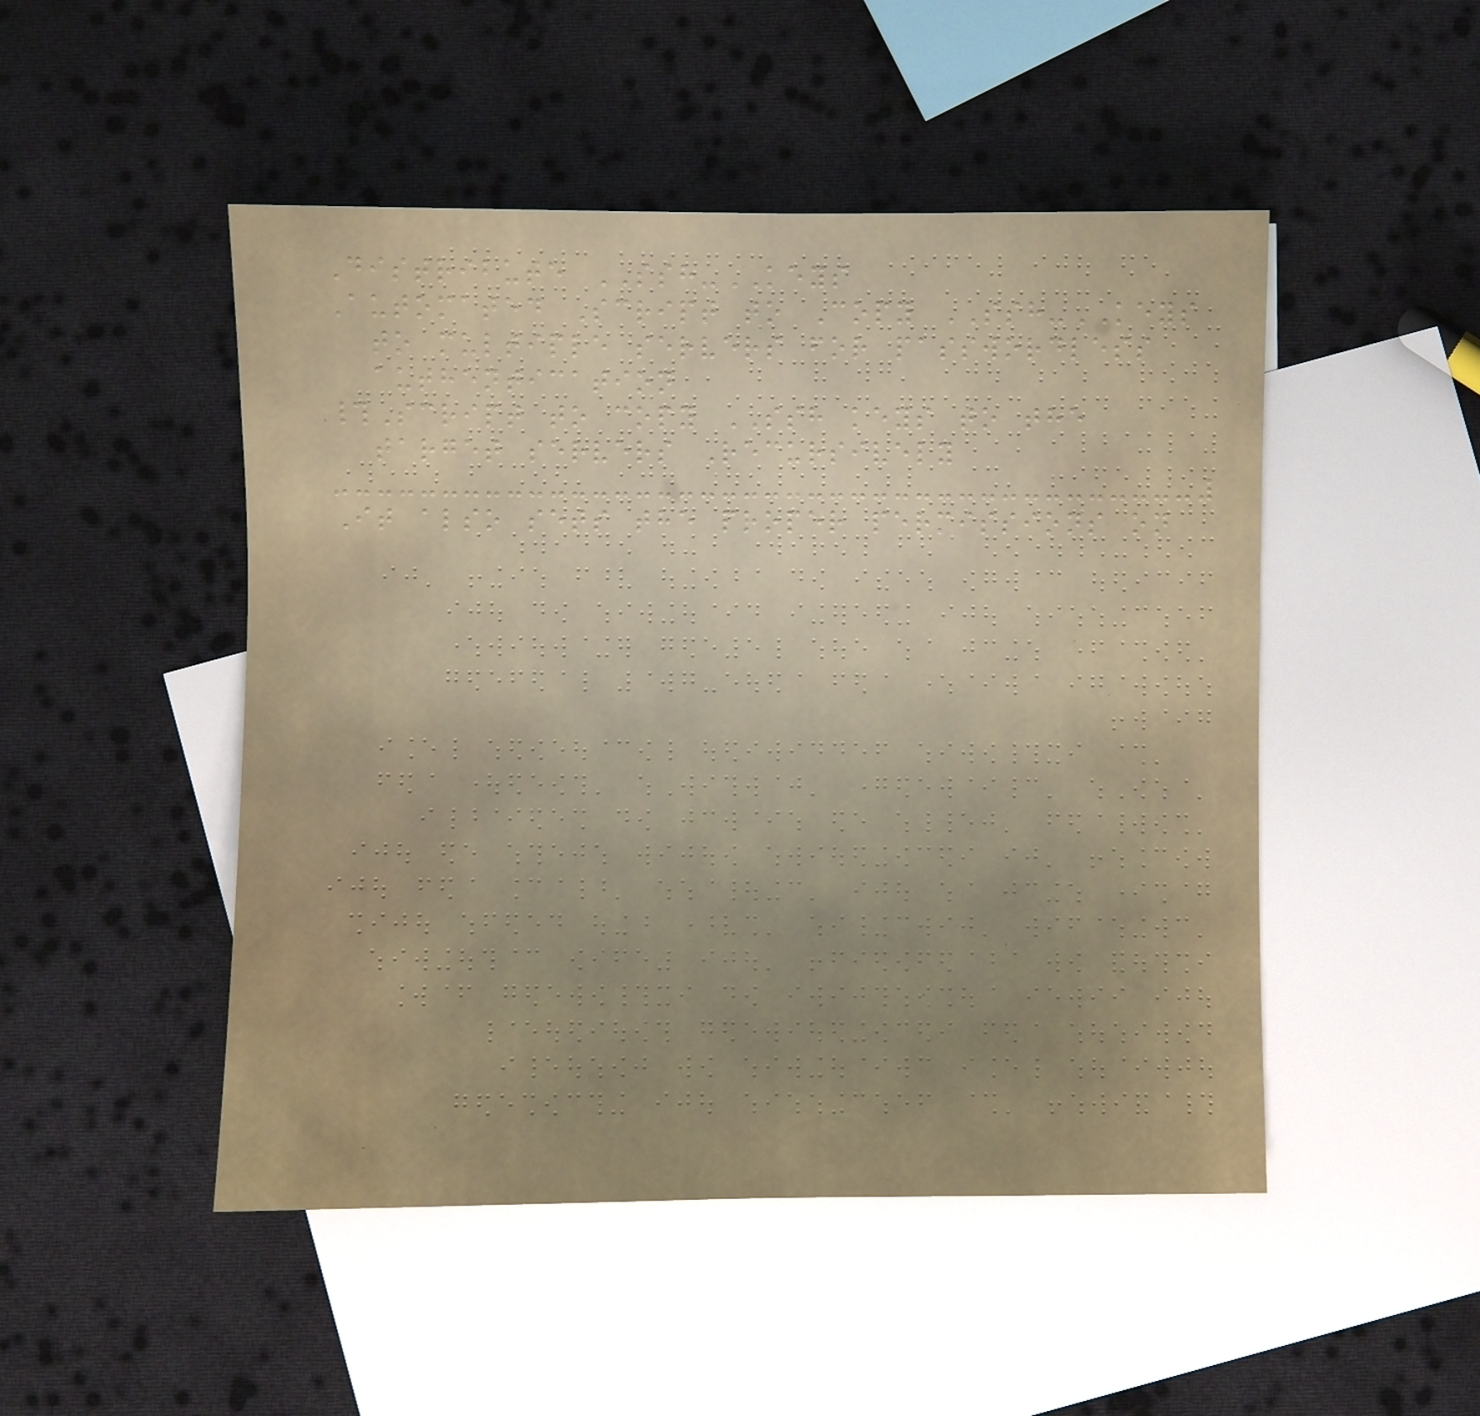Distribute SSH-KEYS
Automated Script to Copy SSH-KEYS
to multiple servers for passwordless
authentication
#Script to copy SSH keys to the
target servers Recursively
It also sets the proper permissions on
